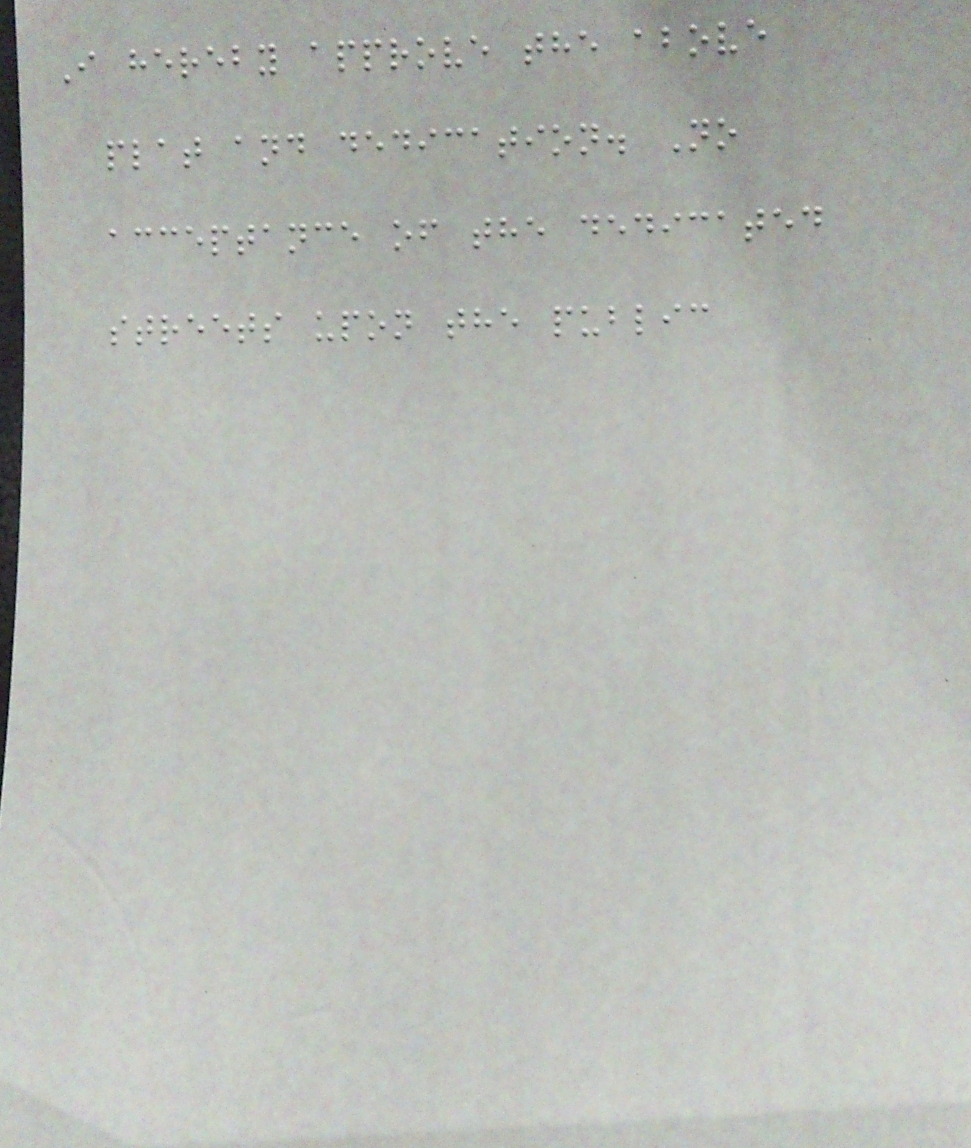I hereby approve the above
plat and dedication. No
acceptance of the dedicated
streets upon the public
